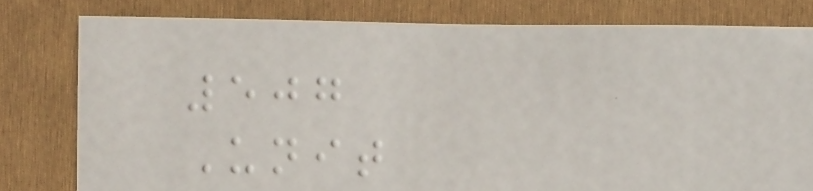507
Unit
